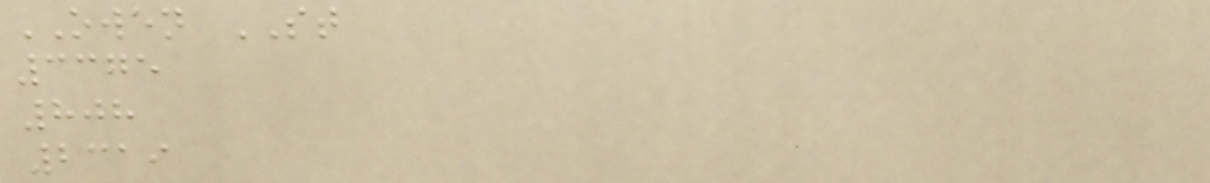OWEN ST
3375
808
2319
